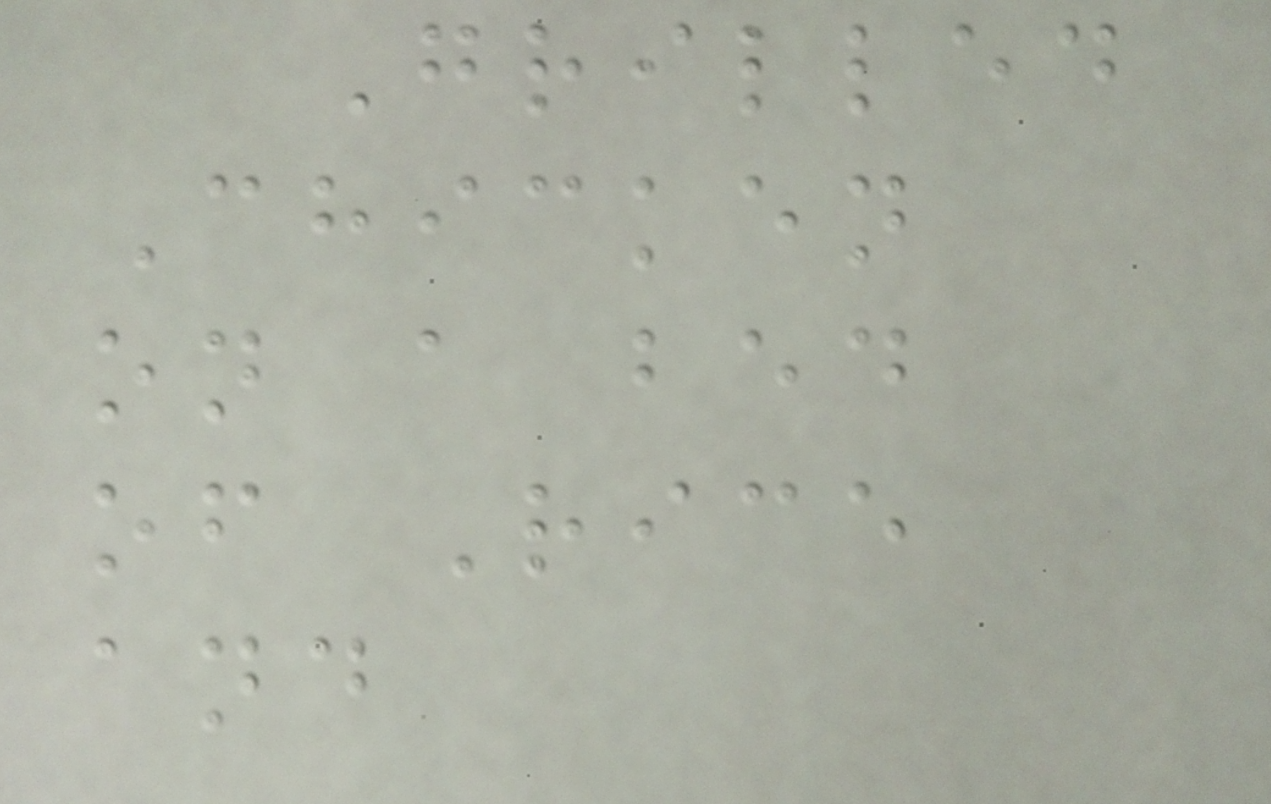Grilled
Chicken
on a bed
of Rice
and
